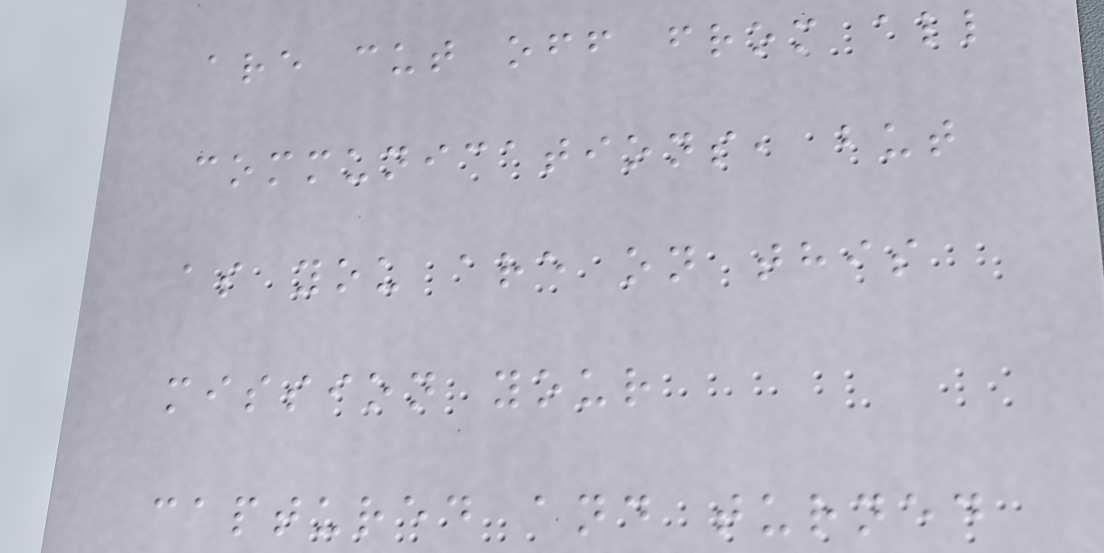are cut off from all
communications, but
as you are on this
mission your
captured and turned
